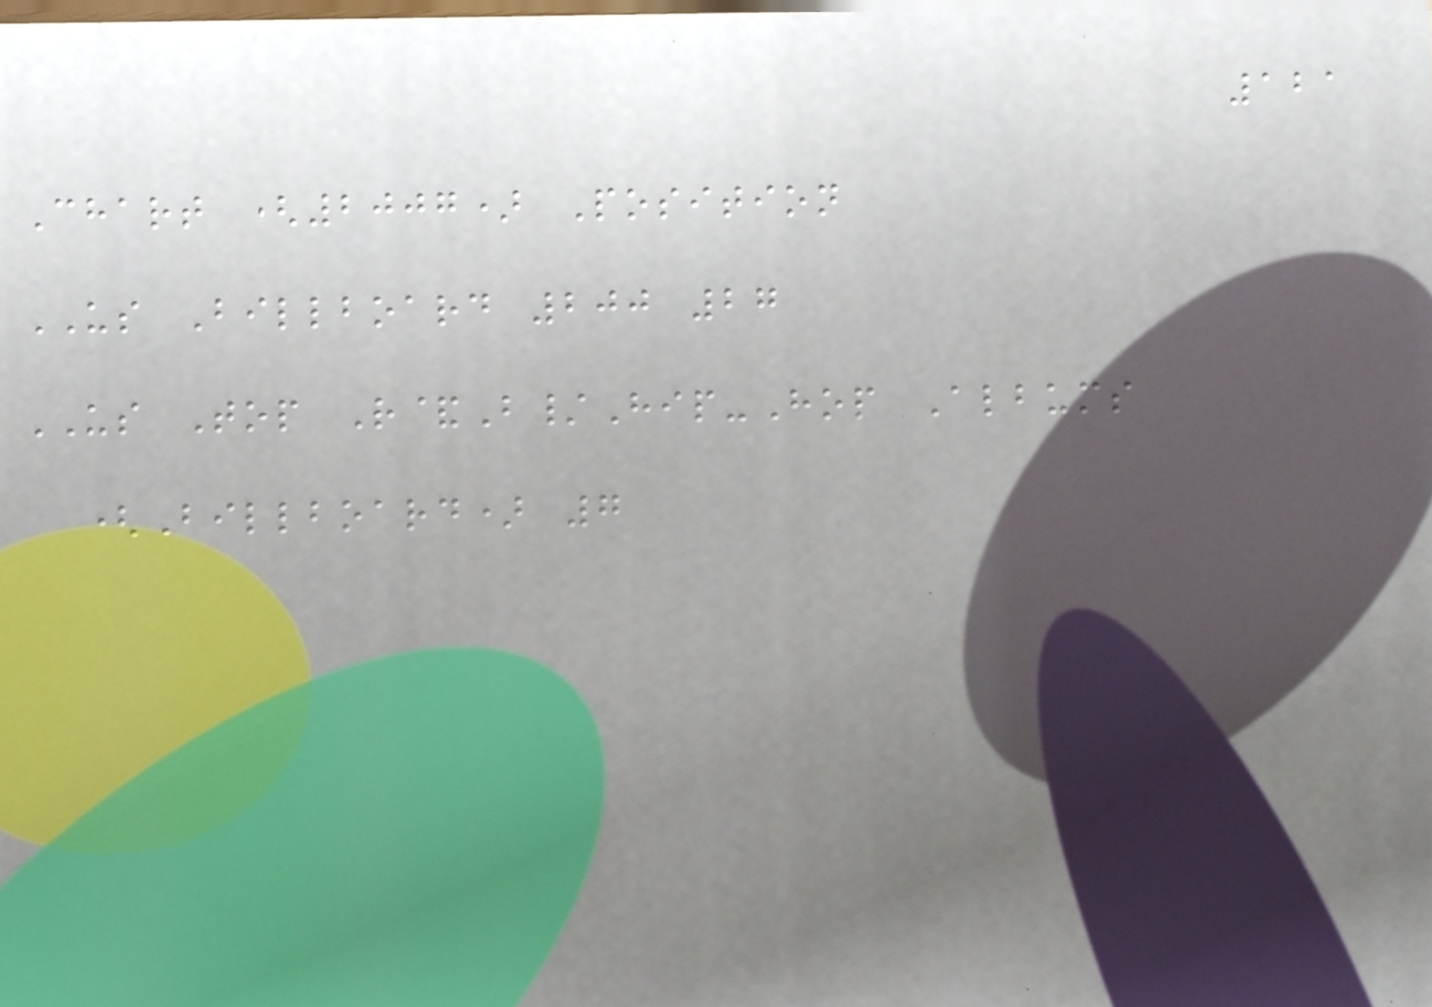121
Chart (2007) Position
US Billboard 200 27
US Top R&B/Hip-Hop Albums
(Billboard) 7
